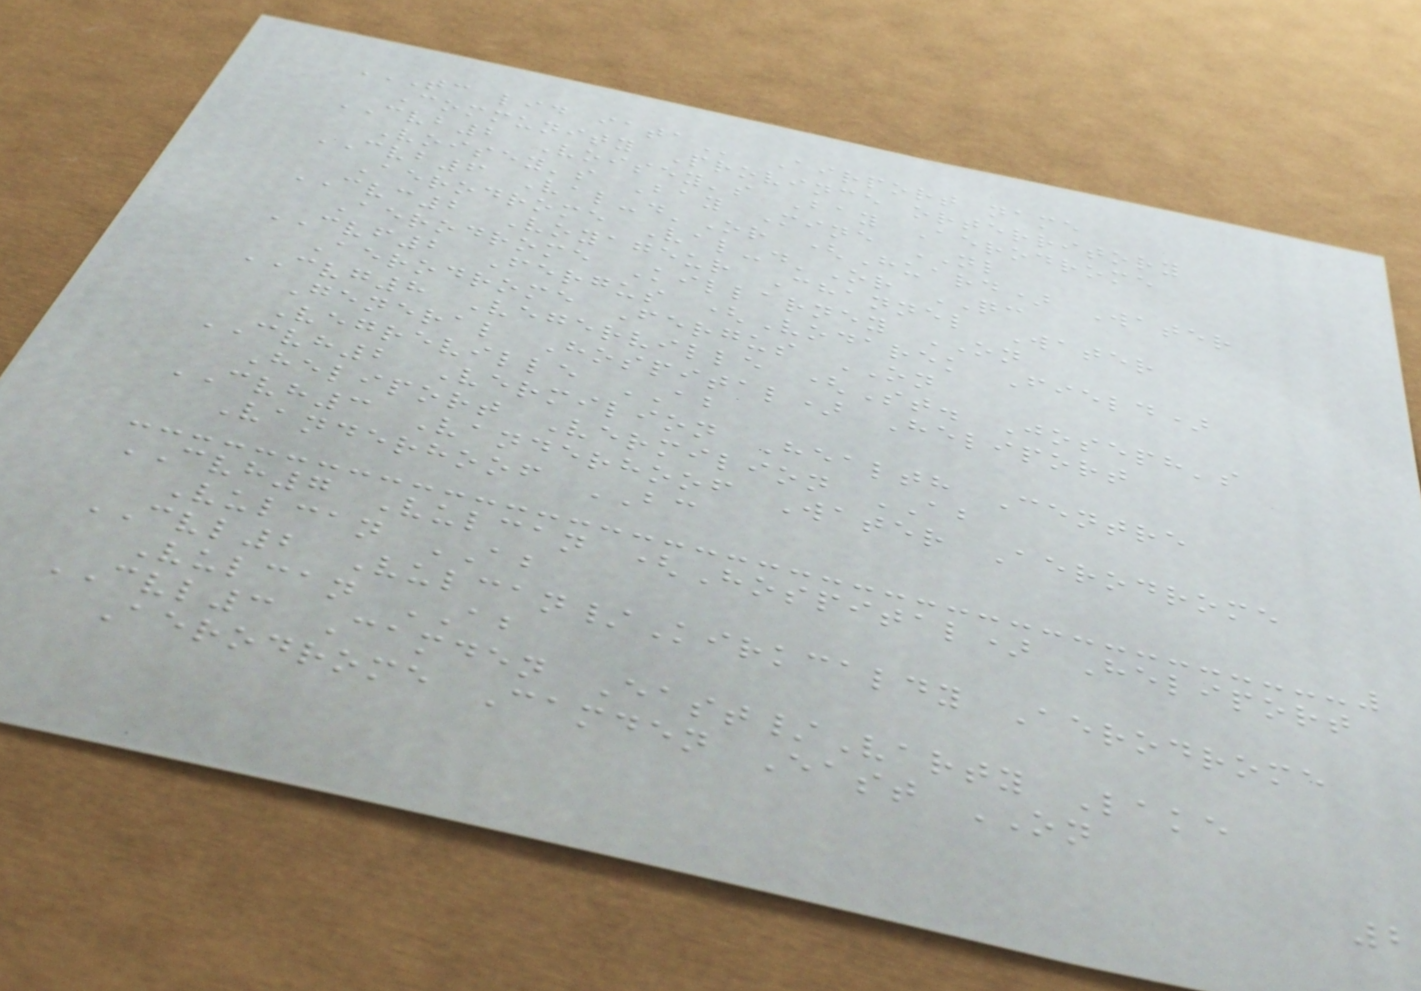TC LID IATA Airport name
Community Province orterritory
CVB2 Voisey's Bay Aerodrome
Voisey's Bay Mine NL
CVB6 Val-d'Or (Huard) Water
Aerodrome Val-d'Or QC
CVC2 Voyageur Channel Water
Aerodrome Killarney ON
CVF2 Fergus (Vodarek Field)
Aerodrome Fergus ON
CVG8 Vegerville (St. Joseph's
General Hospital) Heliport
Vegreville AB
CVH2 Vermilion Health Centre
Heliport Vermilion AB
CVH3 Vanderhoof Water Aerodrome
Vanderhoof BC
CVH7 Vulcan (Hospital) Heliport
Vulcan AB
CVL2 Vulcan/Kirkcaldy Aerodrome
Vulcan AB
CVL3 Camden East/Varty Lake
Aerodrome Camden East ON
2
